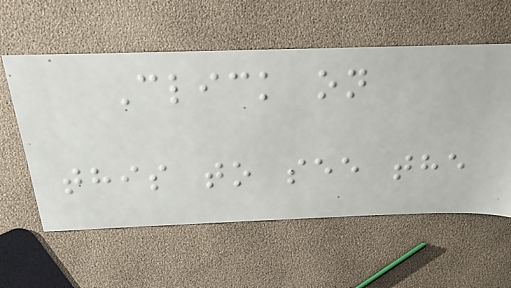Click on
this to see the
